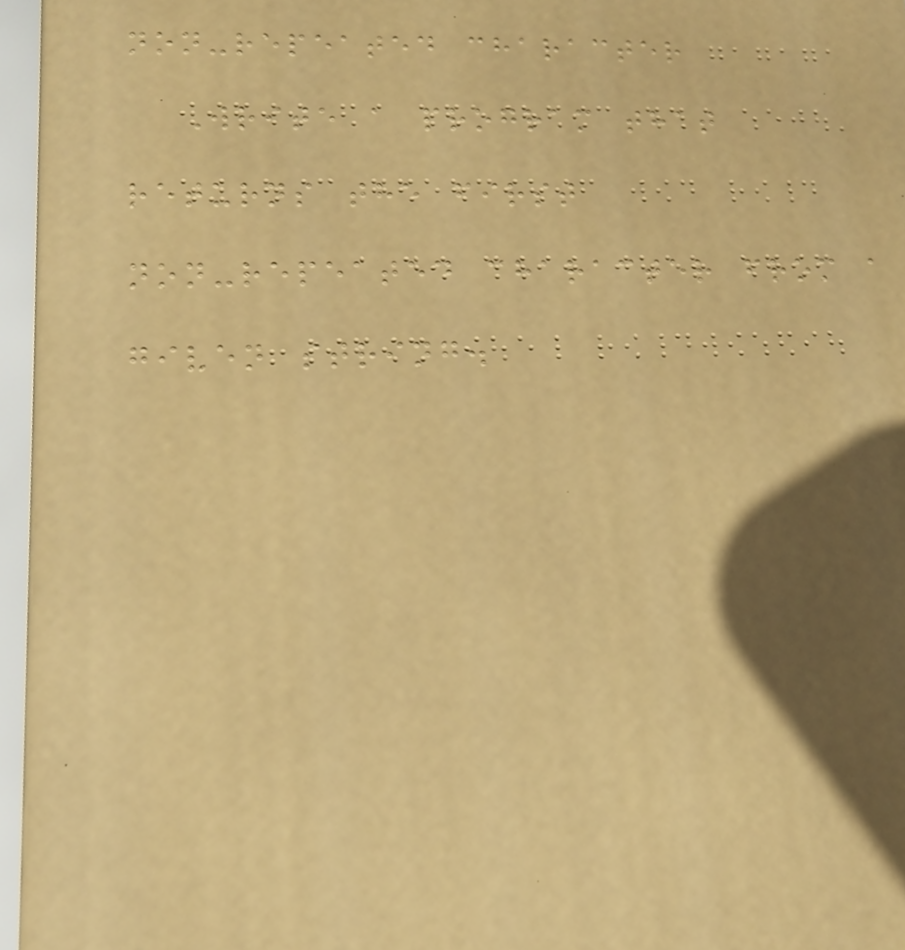non-repeated character
Write a program that
returns the first
non-repeated character from a
given string.
